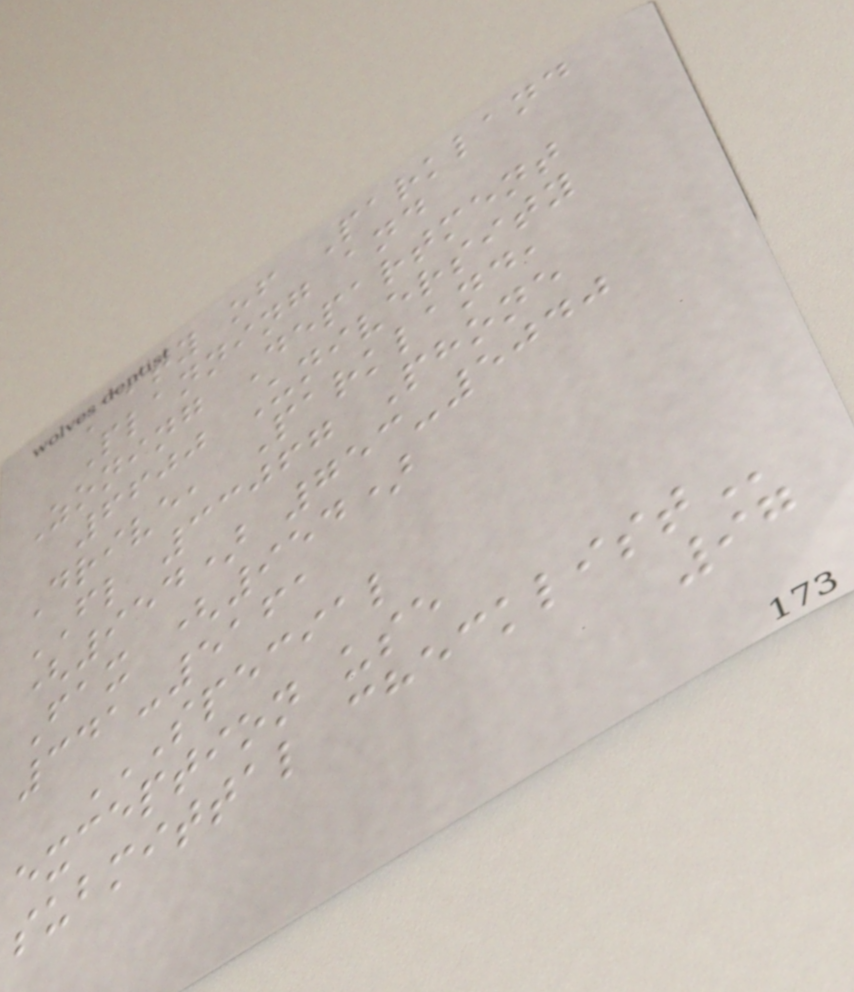City of Parkland
Planning and
Zoning Department
6600 University
Drive, Parkland,
FL 33067 Phone
(954) 753-5040
Fax (954)
341-5161
SPECIAL
EXCEPTION USE
SUBMITTAL CHECKLIST
97
